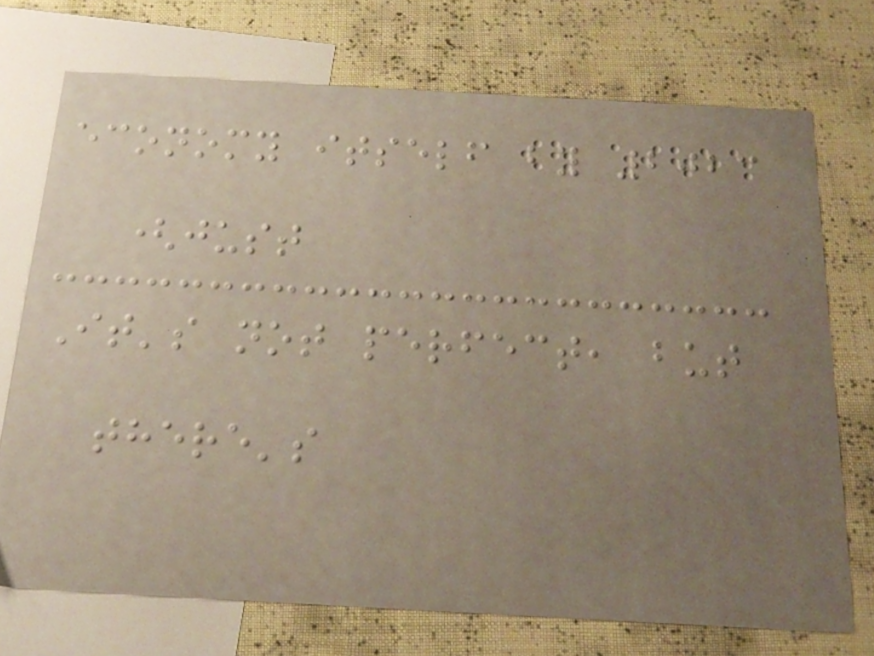economy itself by 2023
(just
It's not perfect, but
there's
